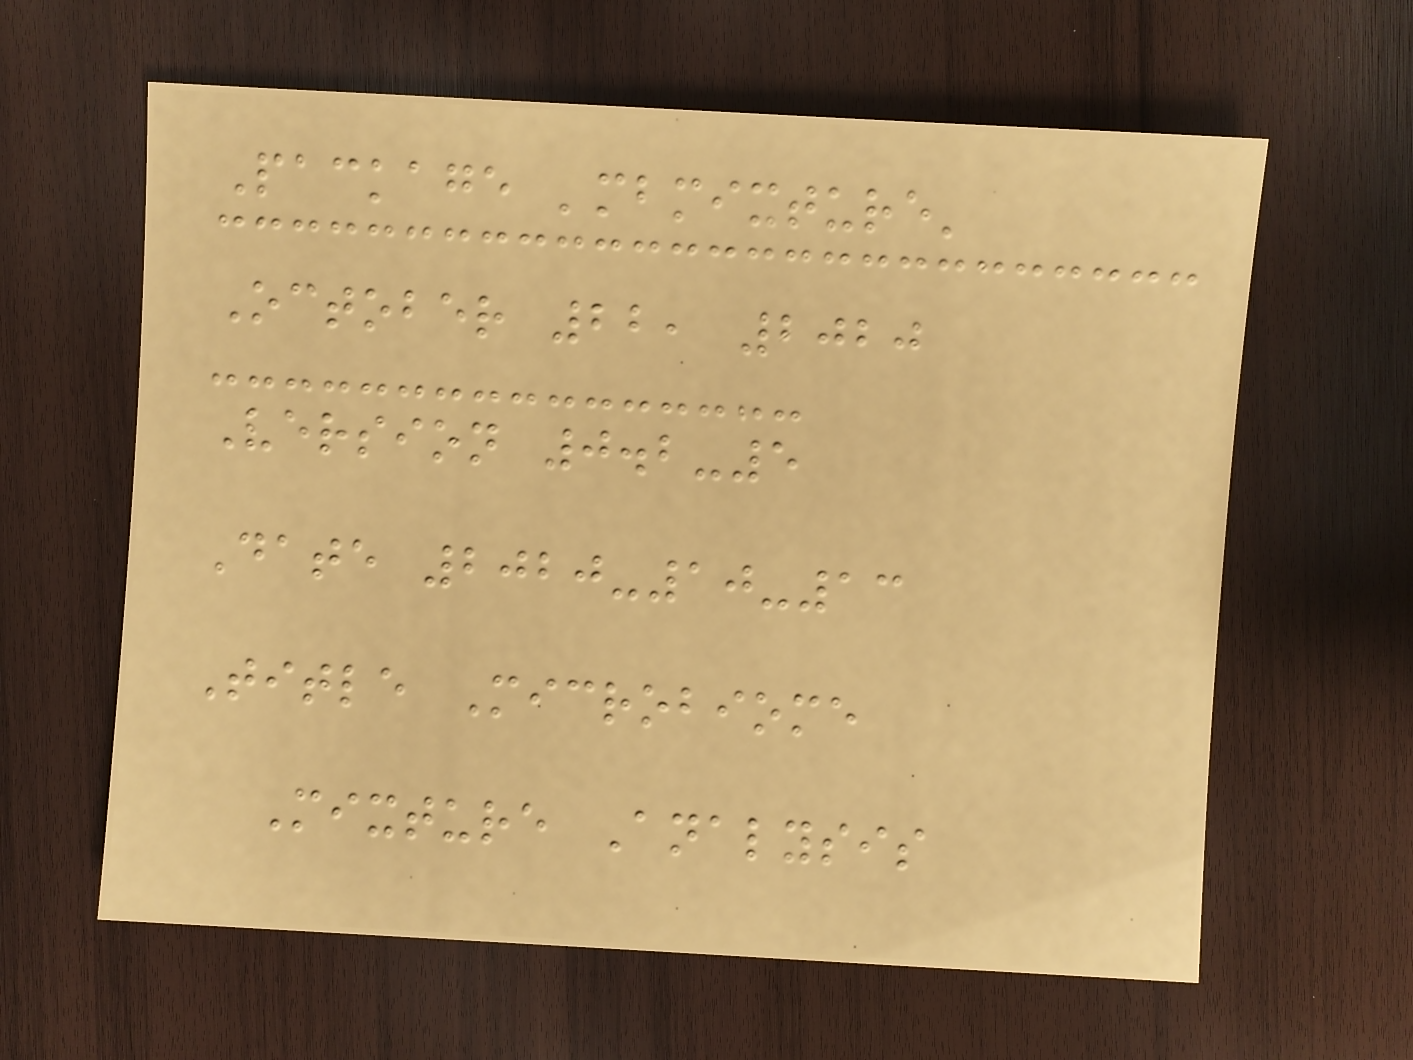Package 'mbmixture'
October 22, 2020
Version 0.2-5
Date 2020-10-13
Title Microbiome
Mixture Analysis
